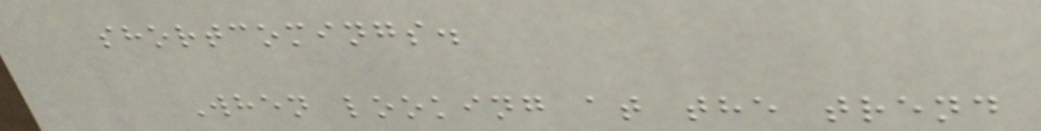shortcomings.
When looking at the trend
